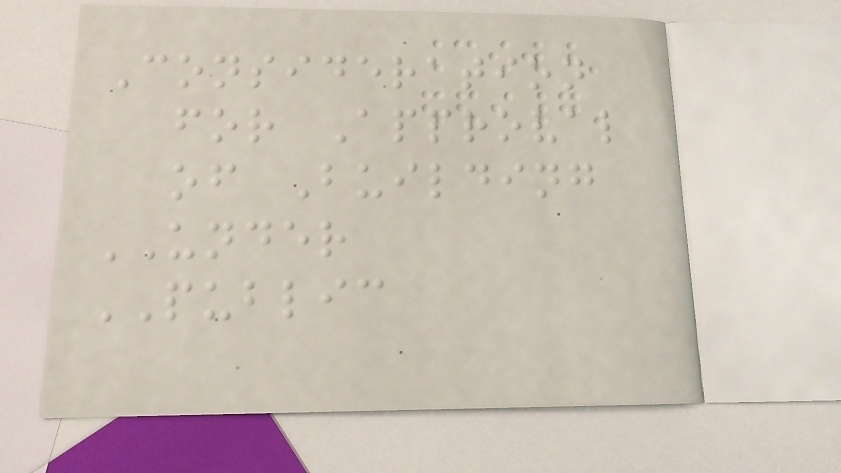Consideration
for Approval
of Building
UNDER
PUBLIC
